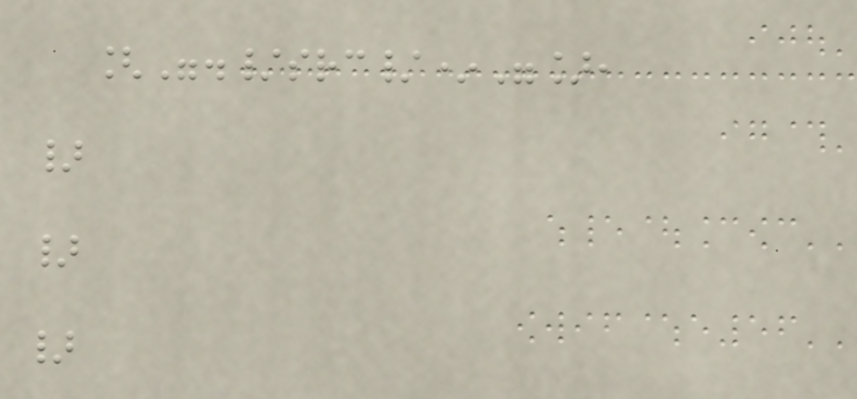["./src/*"],
}
}
}
